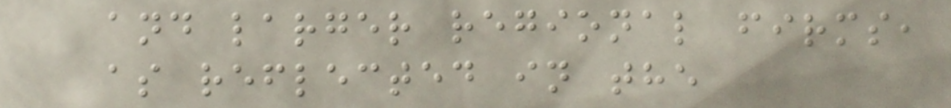and larger regional firms,
as reflected in the
